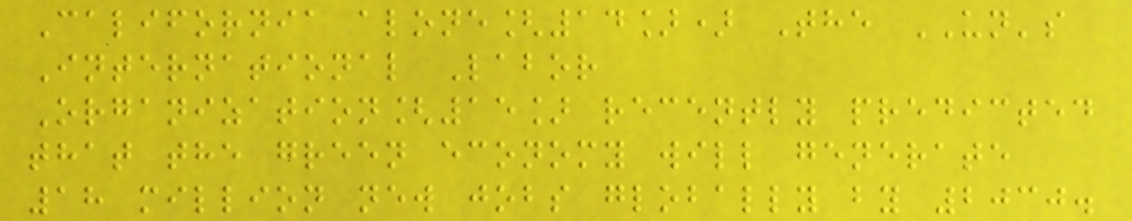California alone[14]) The UN's
International Labor
Organization[15] recently predicted
that the green economy will generate
18 million new jobs globally by 2030.
